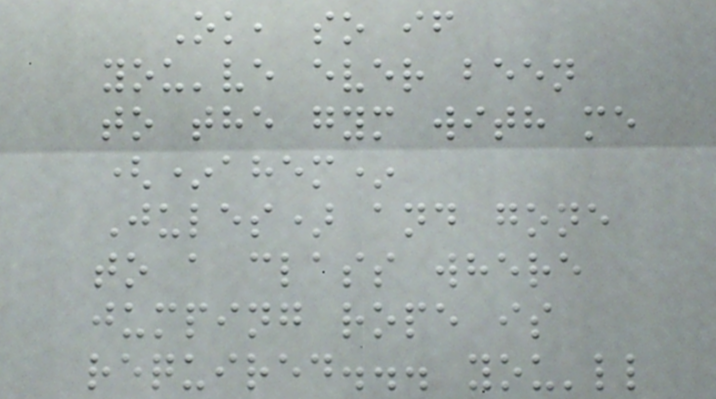Ok, so if
you've ever been
to the gym with me
(*ahem*
Jules) and gone
to a class where
jumping rope is
required... you'll
